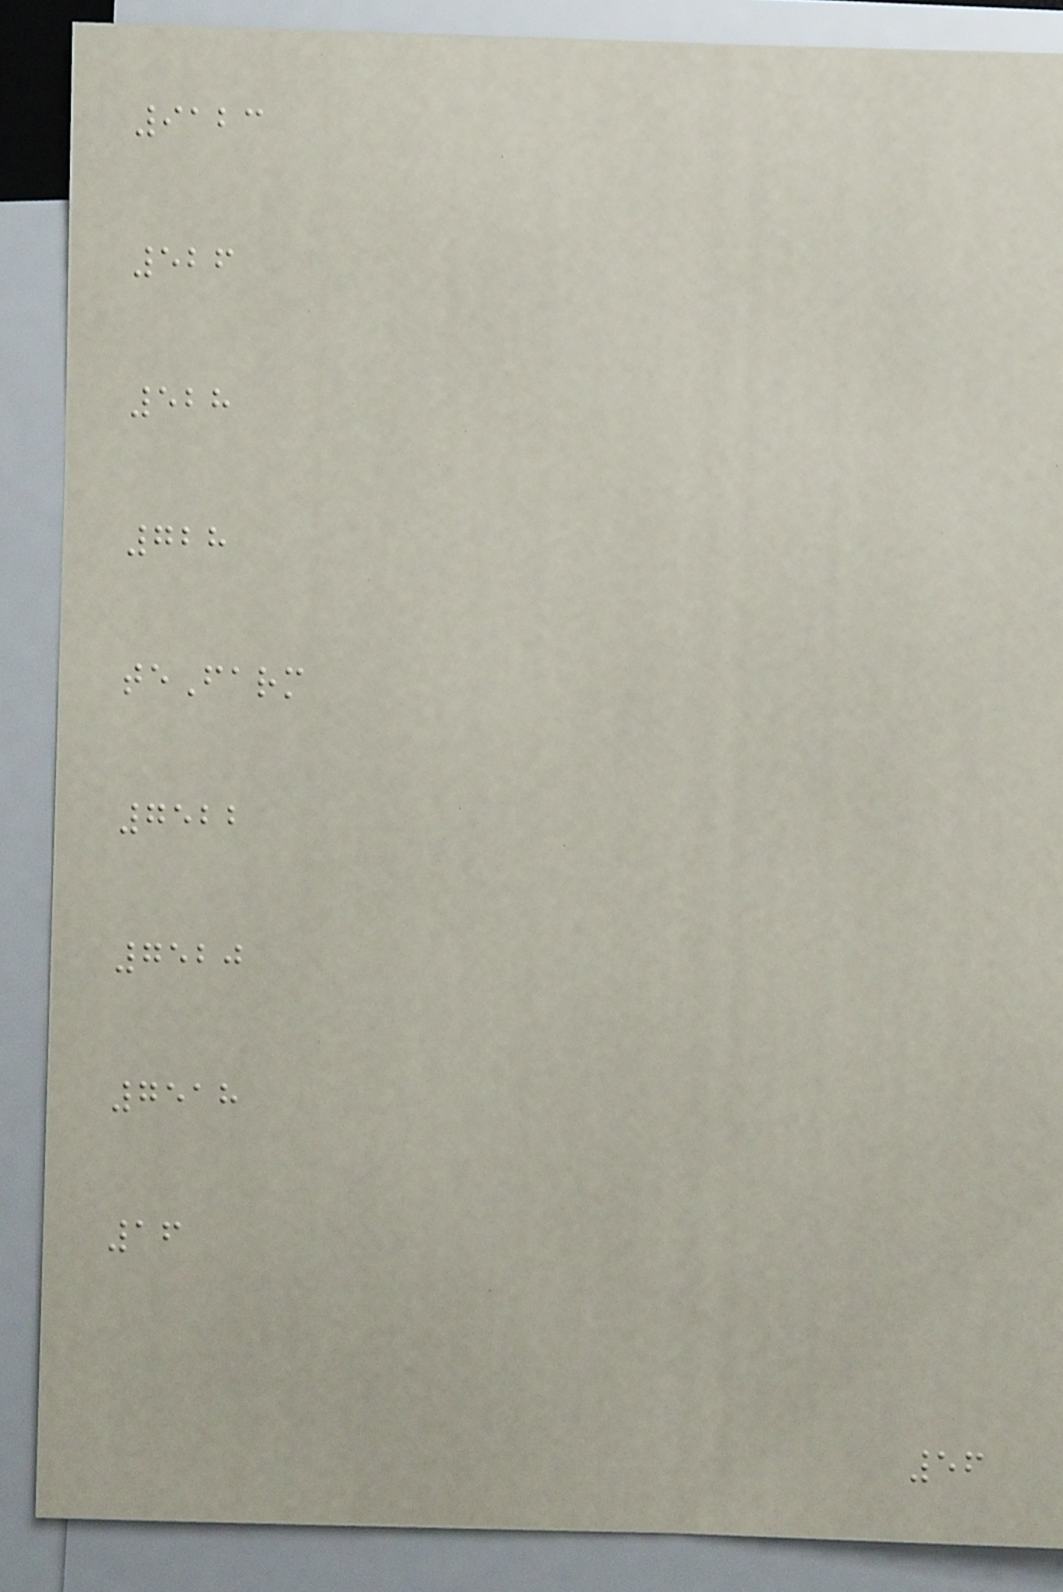9123
526
528
728
teFarm
7522
7520
7518
16
56
